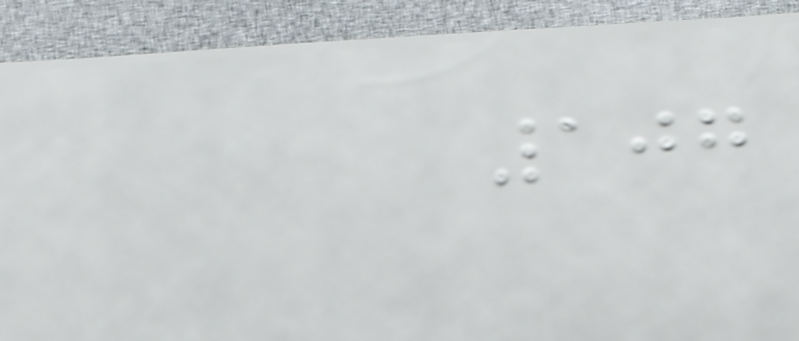107
